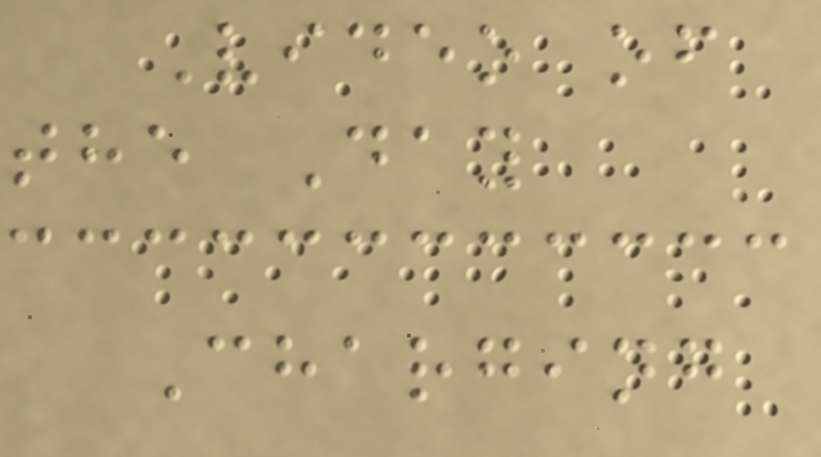Video of
the Day
Charging
